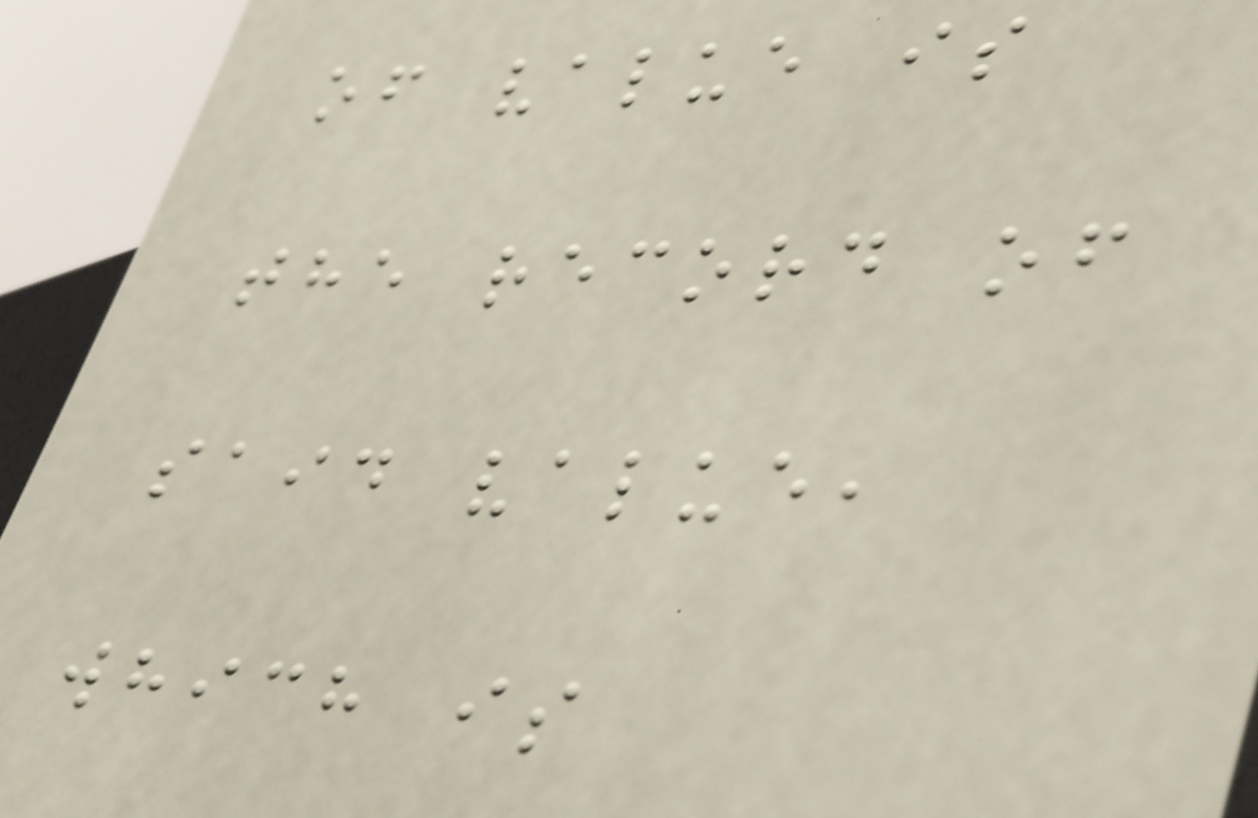of value is
the record of
said value,
which is
